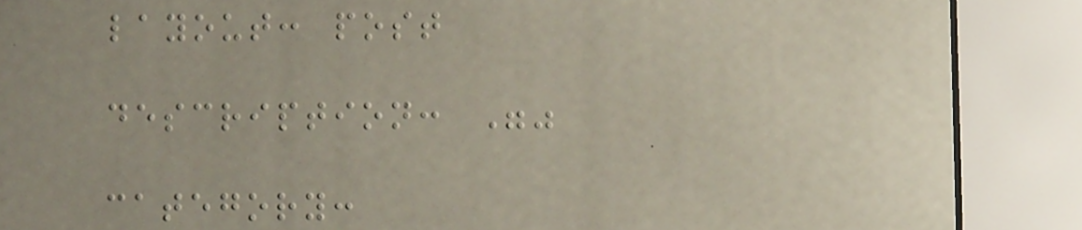layout: post
description: ""
category:
